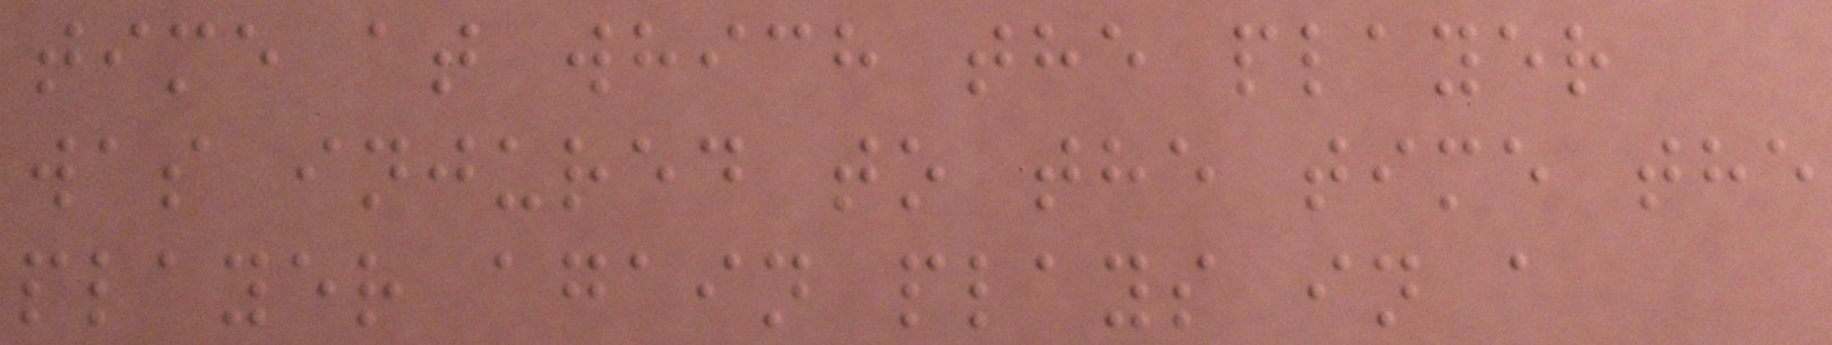time at which the player
was injured to the time the
player again plays in a
